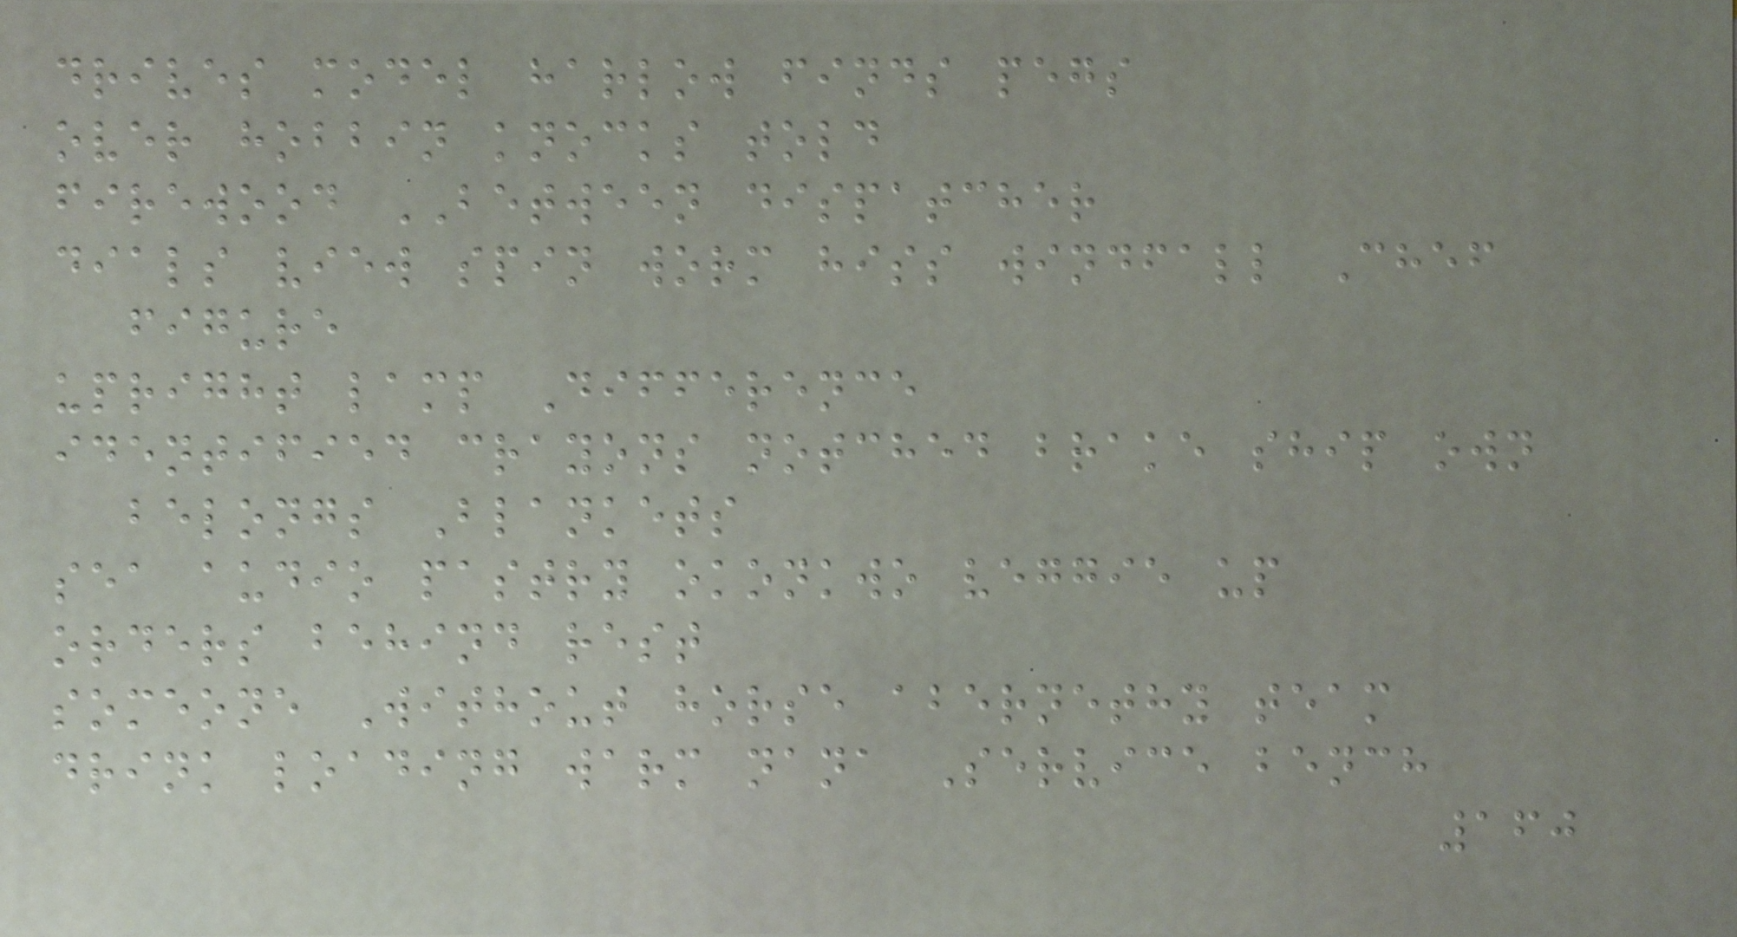drives model harlow finds pegs
over hobbin knocks told
firewood BETWEEN dispatcher
dials view spin worm hiss windfall Chef
figure
upright lamp Difference
identified crayons notched brake ship own
belongs Blankets
sea audio pastry okonkwo veggie up
orders behind rest
someone Without horse abernethy team
drink loading warm nana Service bench
160
